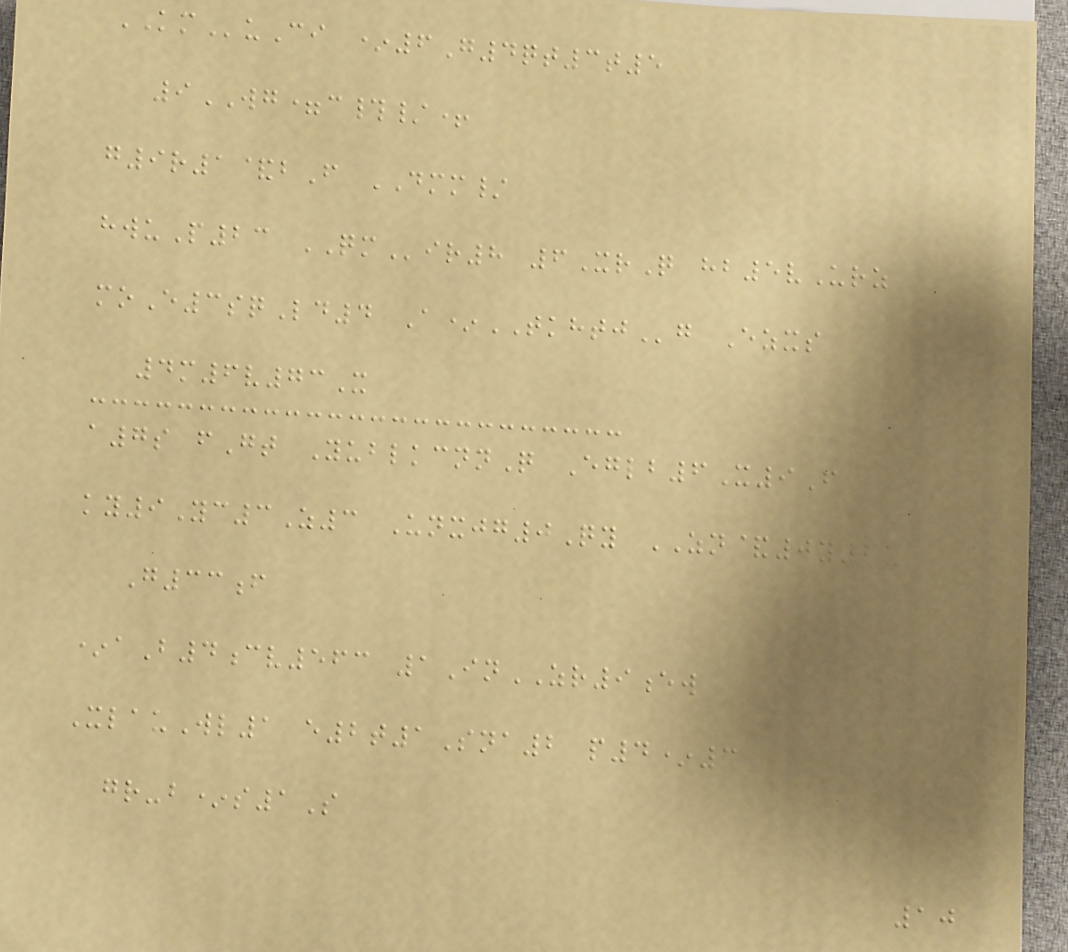KMuCi *6G4qt3t5
9WG=c#/+
g9r1&bF DMM/
hwuP23 QMir8 6XrQ hb5vUrz
moE3sqLd4 A*TKHTJg Ezxs
4m6v73X
a7s fGt YublkcnnQ Eglb6X9F
ky9Yc3Z3 Unxjg0Qy ZN&0y2u
G33f
*aB4cv563 1InZR9ew
XlauWl1 e2t1Sna2 p4*3
gr-b*s1S
10
